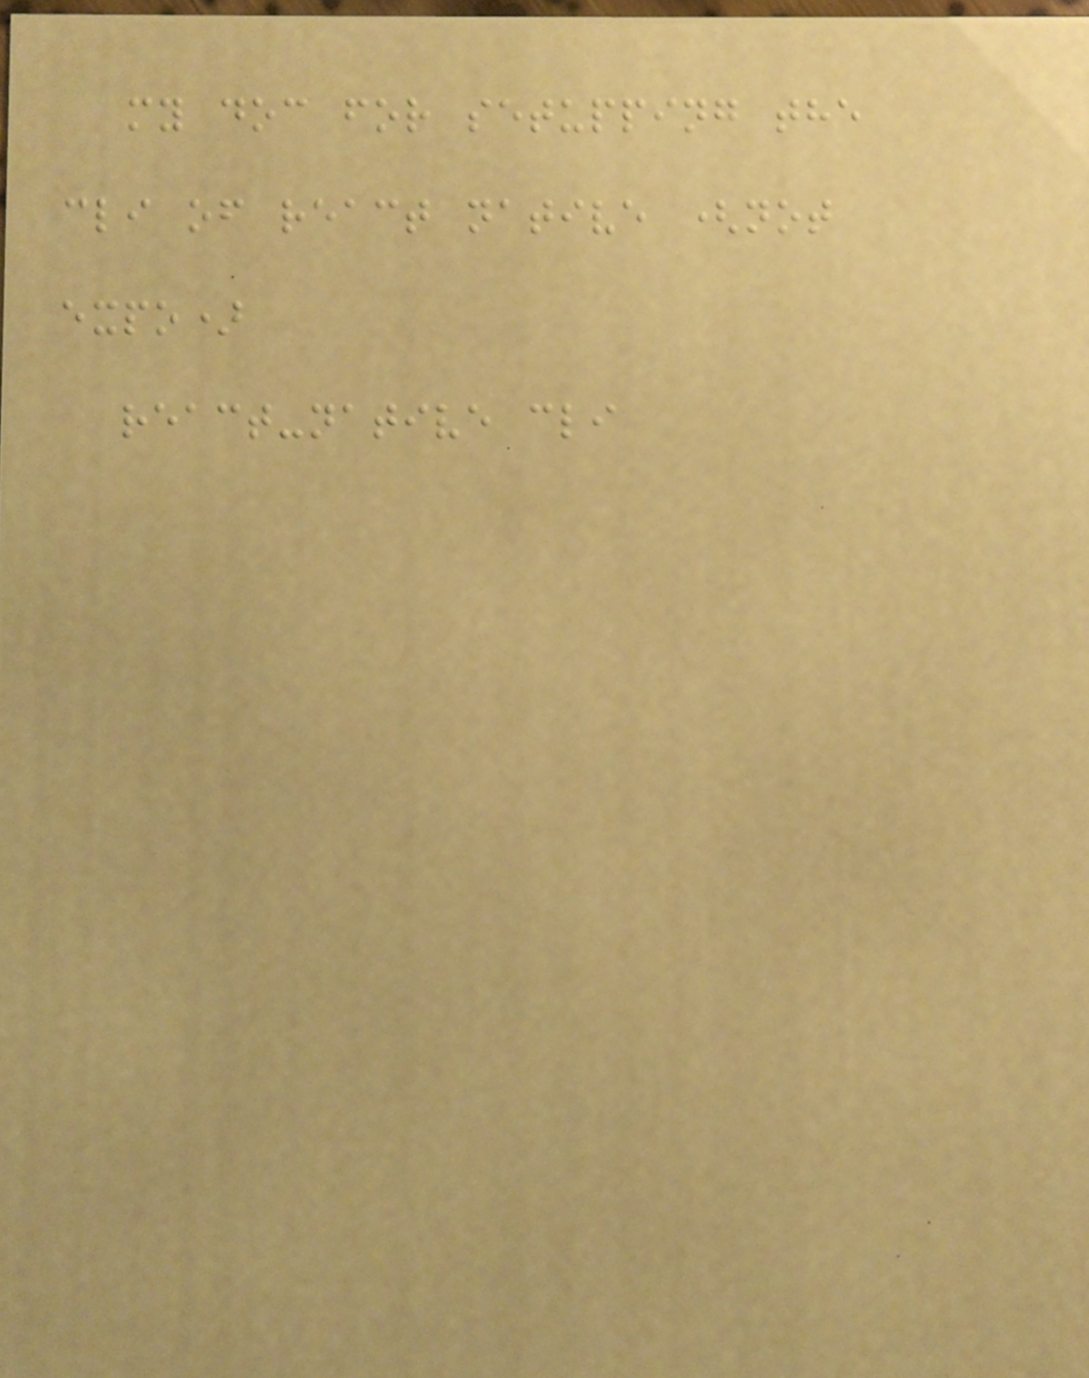my doc for setupping the
cli of react native (not
expo)
react-native cli
